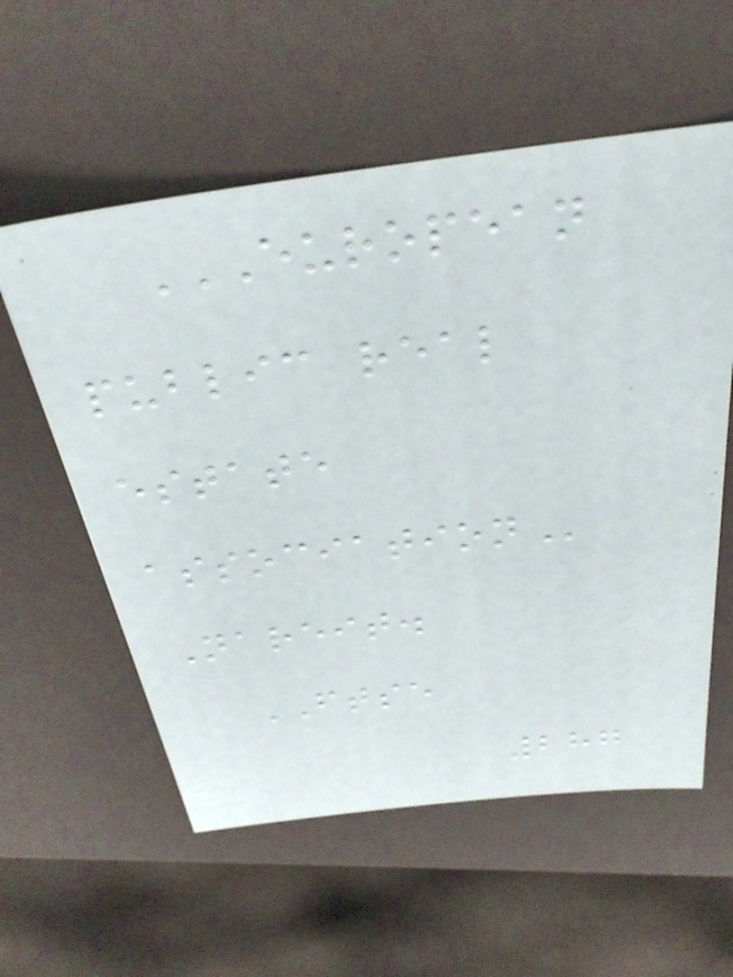EUROPEAN
PUBLIC REAL
ESTATE
ASSOCIATION
Nareit.
FTSE
287
